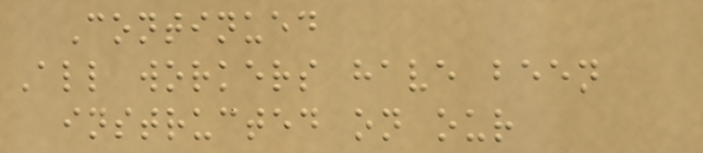Continued
All workers have been
instructed on our
